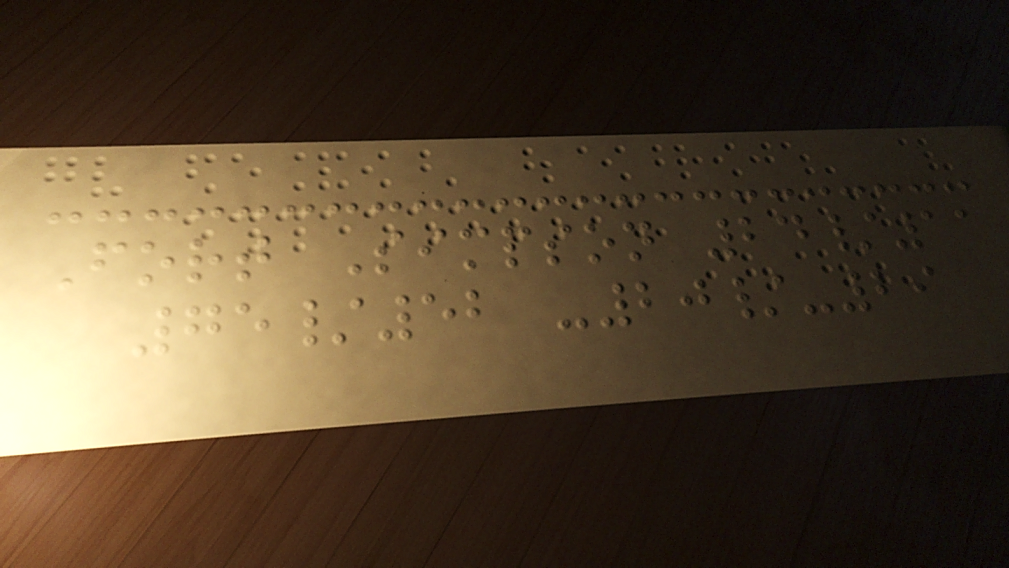Fort Simpson 24/11
75/52 -20/-29
